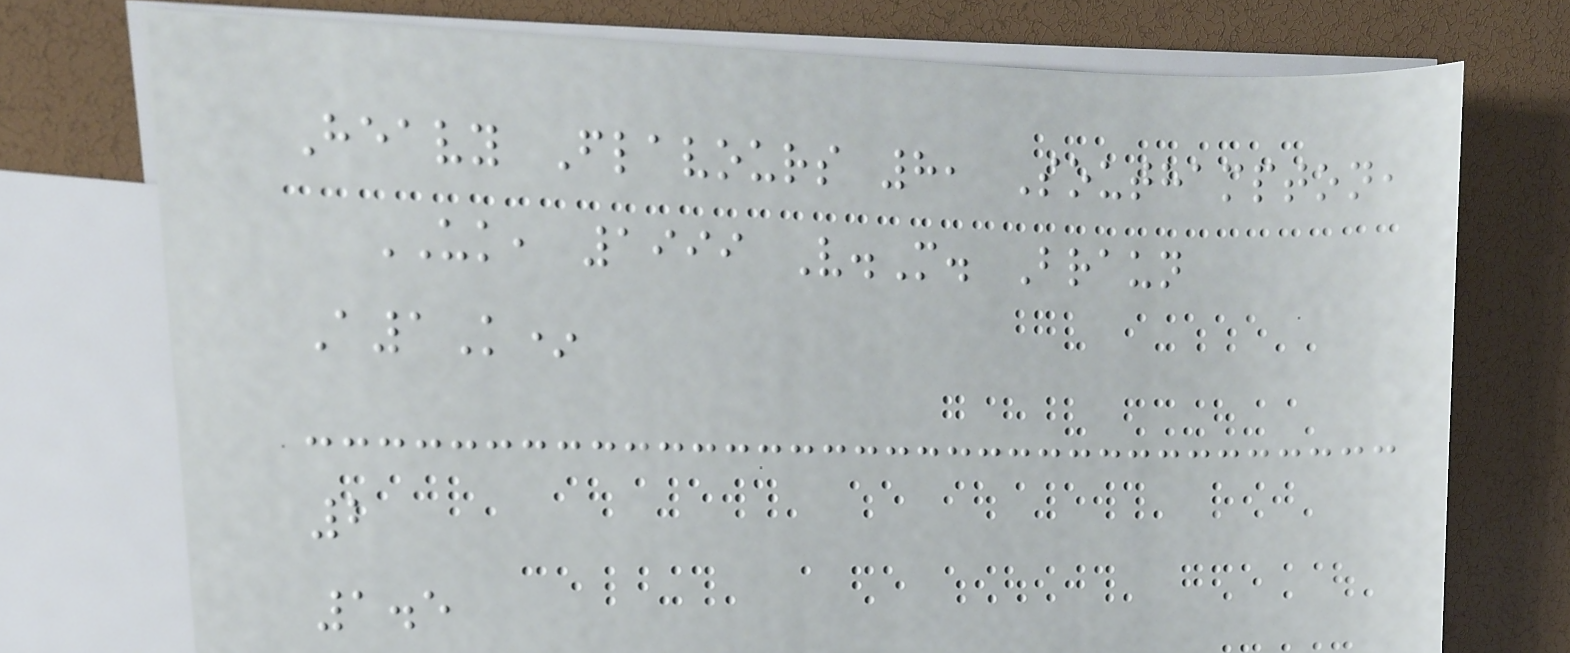Heavy Flavours 8, Southampton,
UK, 1999 V.M. Braun
A1K*
2
1.5
